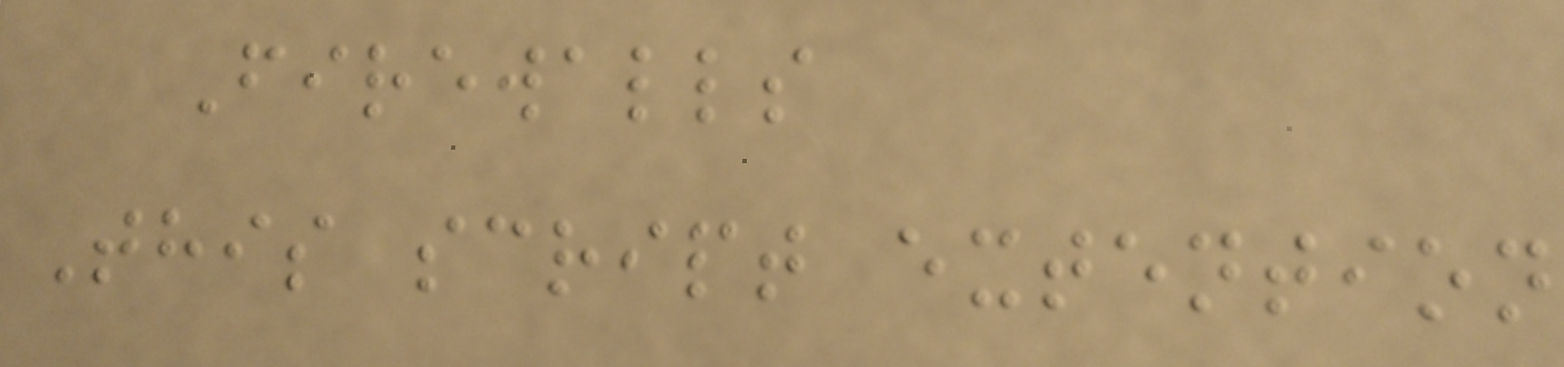Firewalls
This script extention
